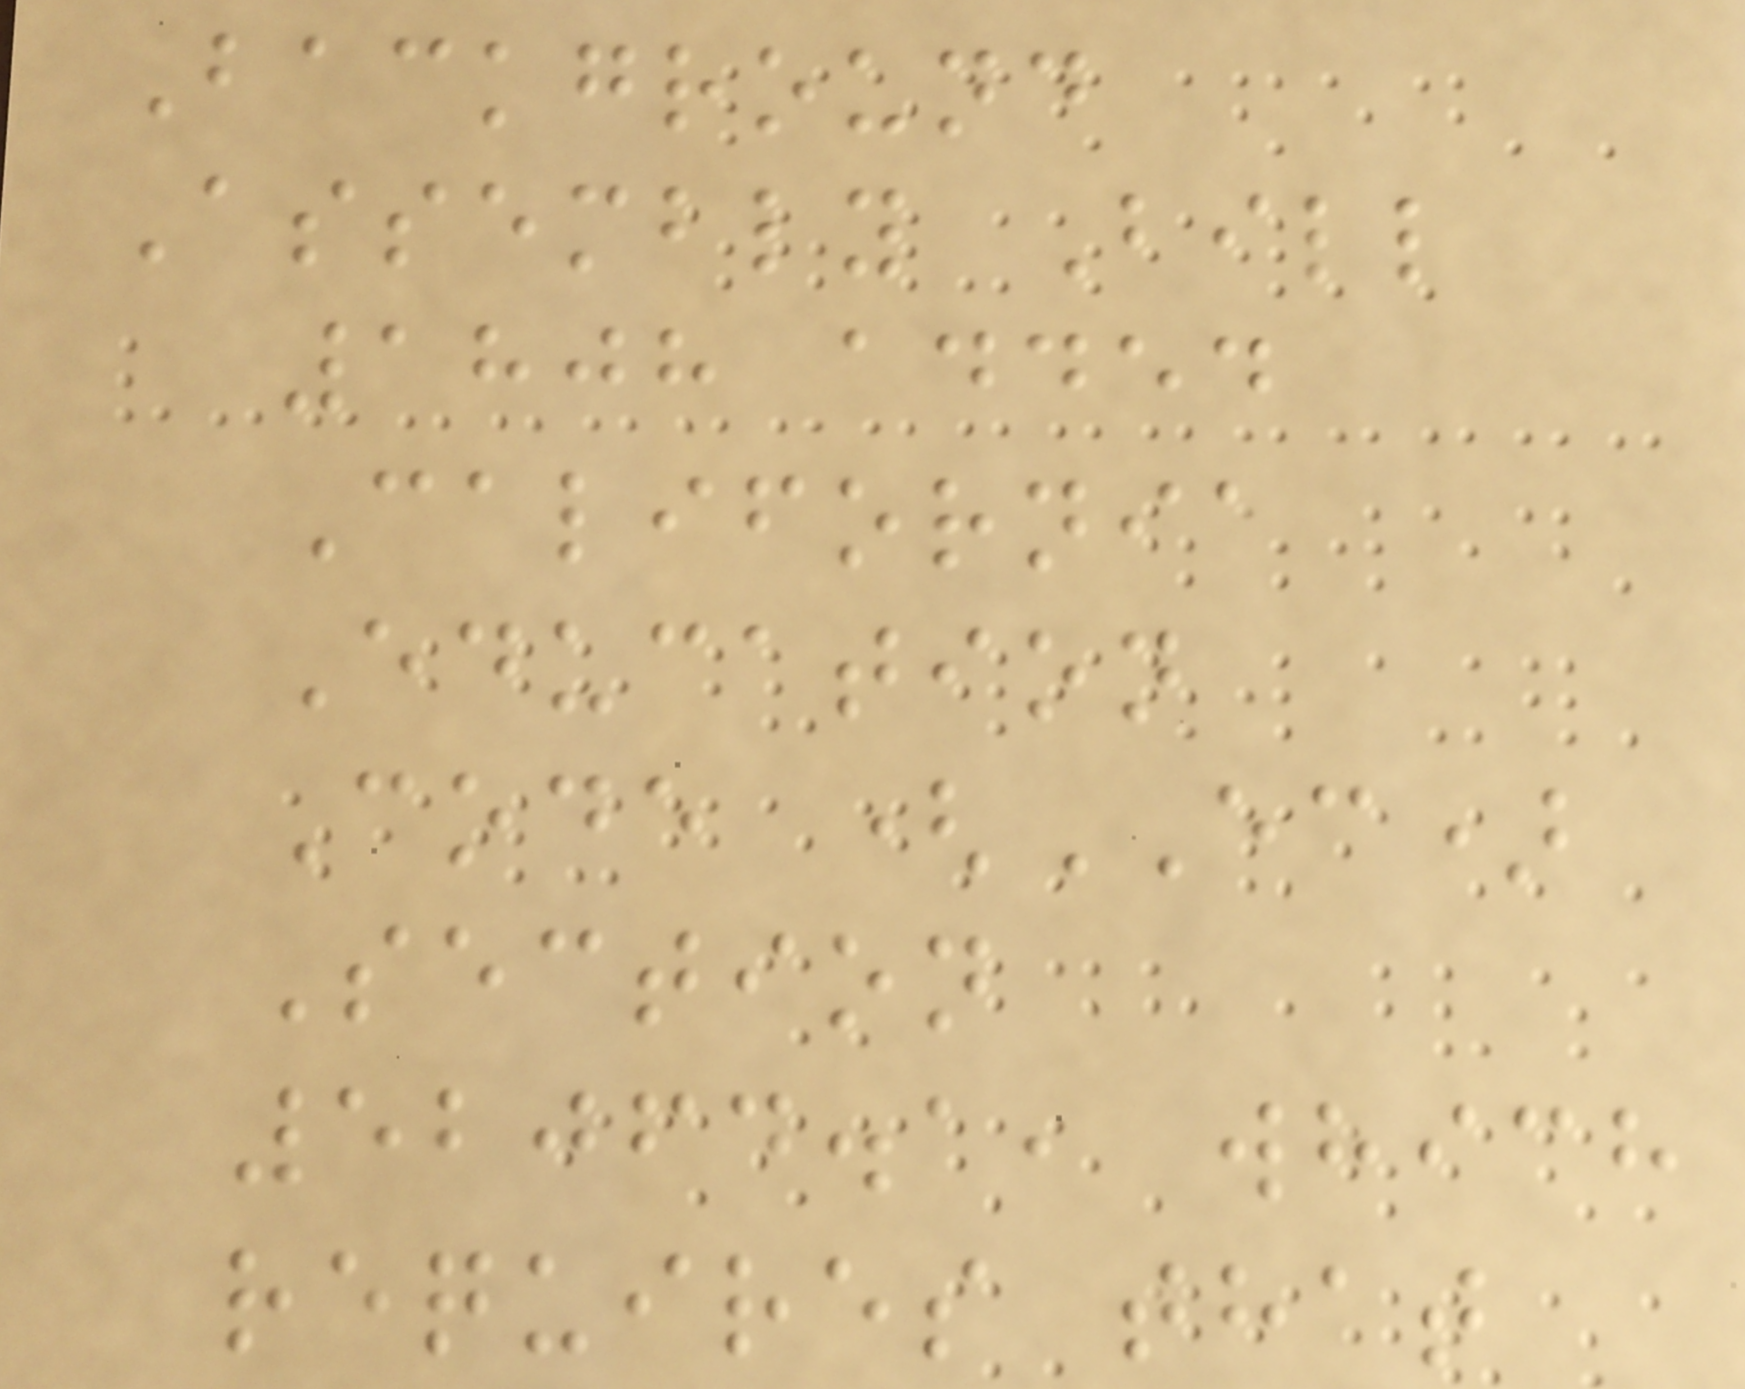Background
Assembly Bill
1808 added
California
Education
Code (EC)
Section
52064.1, which
requires that
